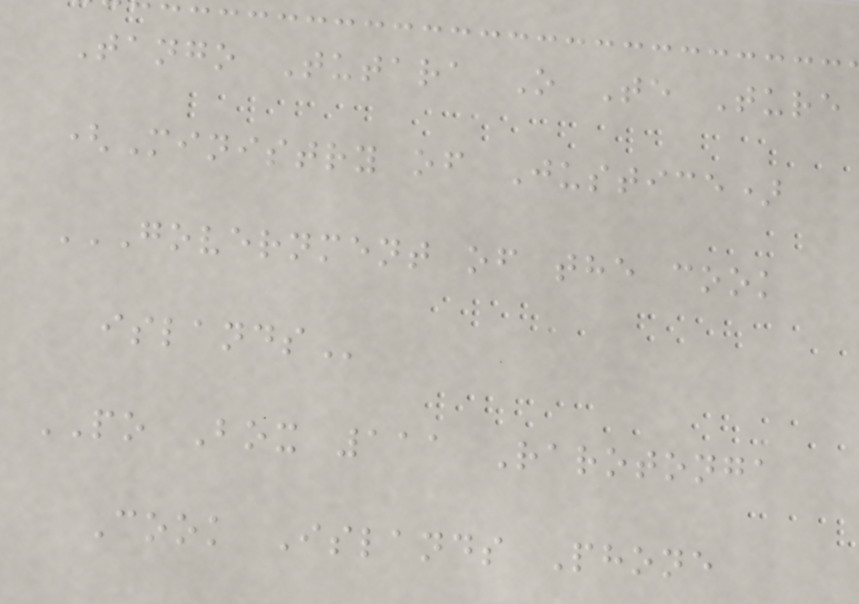Tango Tutara O Te Ture
(Ministry of Justice)
GOVERNMENT OF THE COOK
ISLANDS
PO Box 111 Rarotonga
Cook Islands Phone
